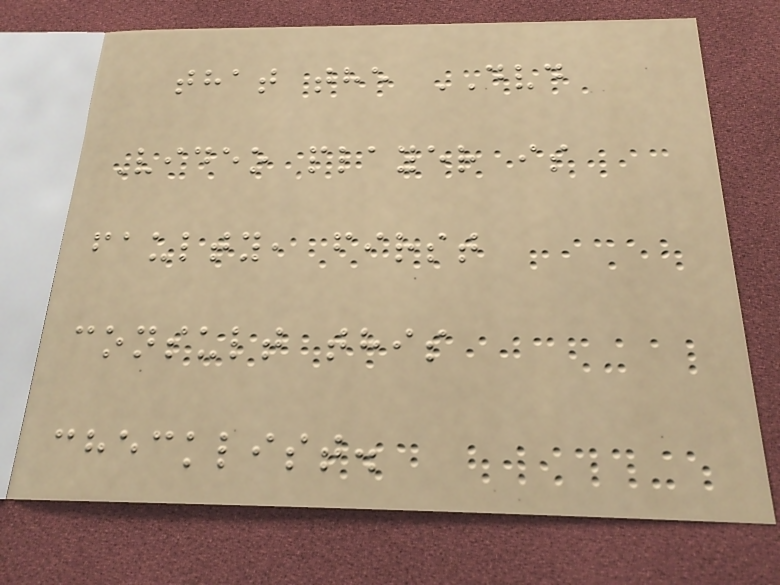that the DVD
Video player is
faulty, first
consult this
checklist.
